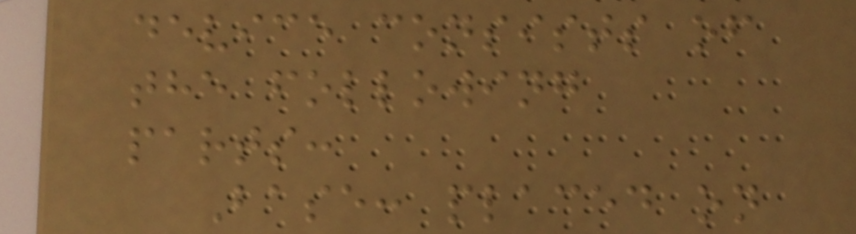device consists of
the following
parts:
Base: placed on
